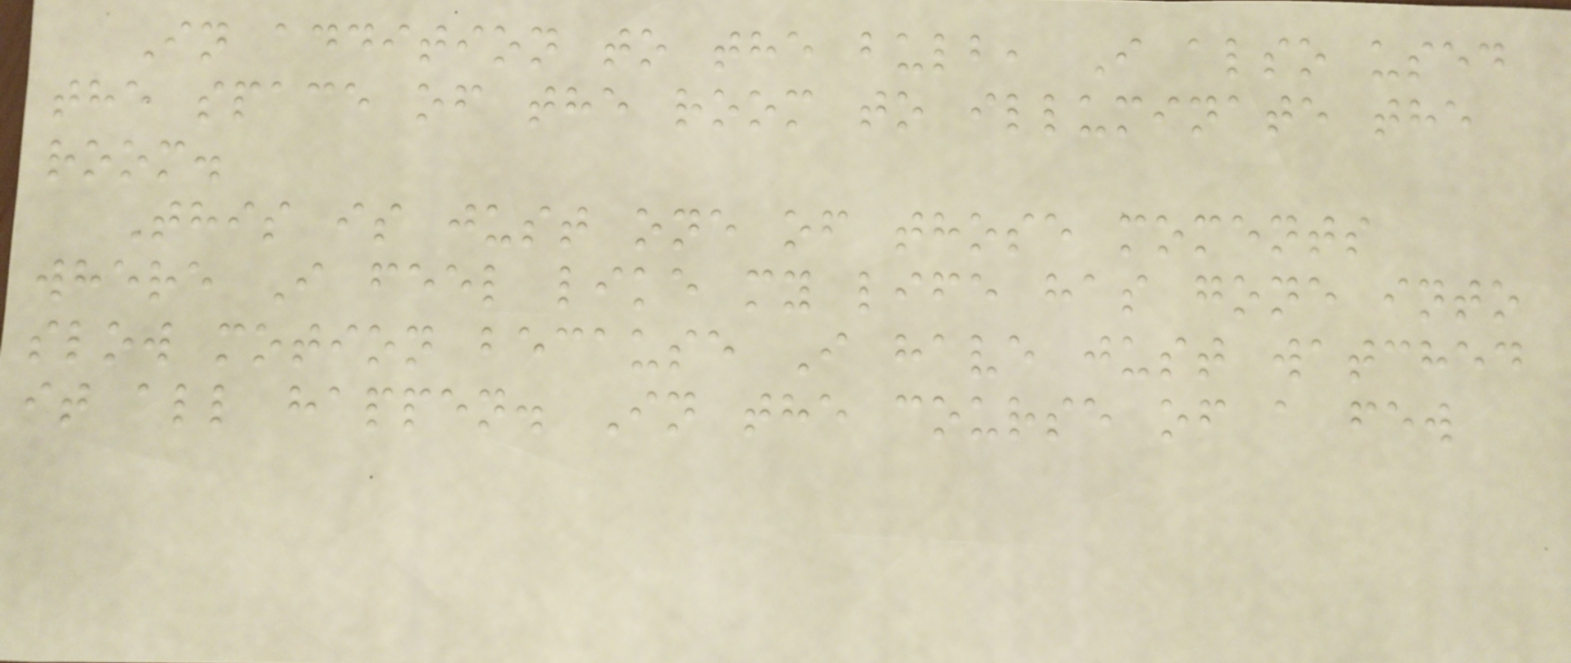In addition to the bulb, I also used
the space of the room to illuminate the
room.
This is just one of those moments
where I feel like my life has gone into
slow motion because I have just watched
it all happen. In the course of a few
